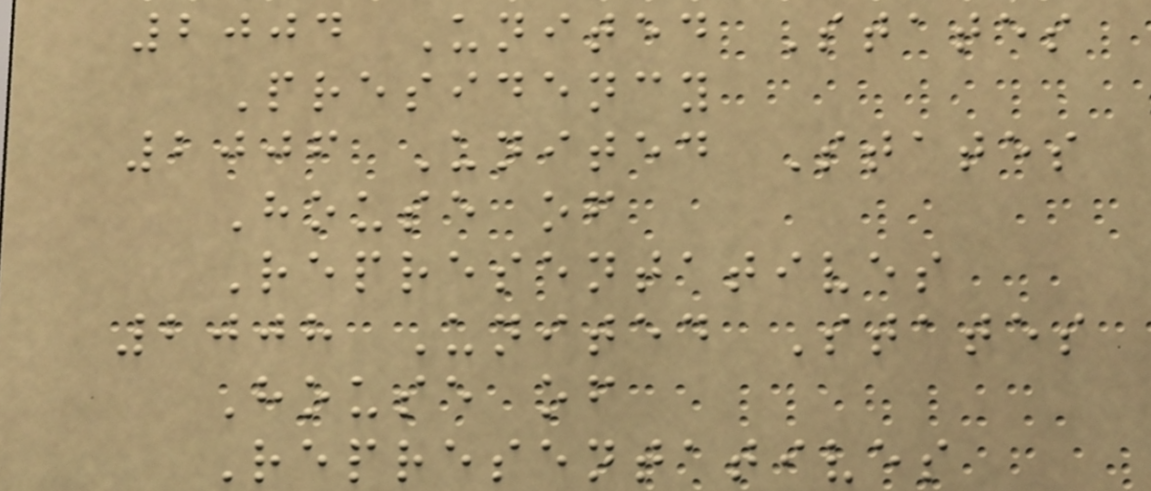2004 United States
Presidency
2006 United States
House of
Representatives
2008 United States
House of
Representatives
